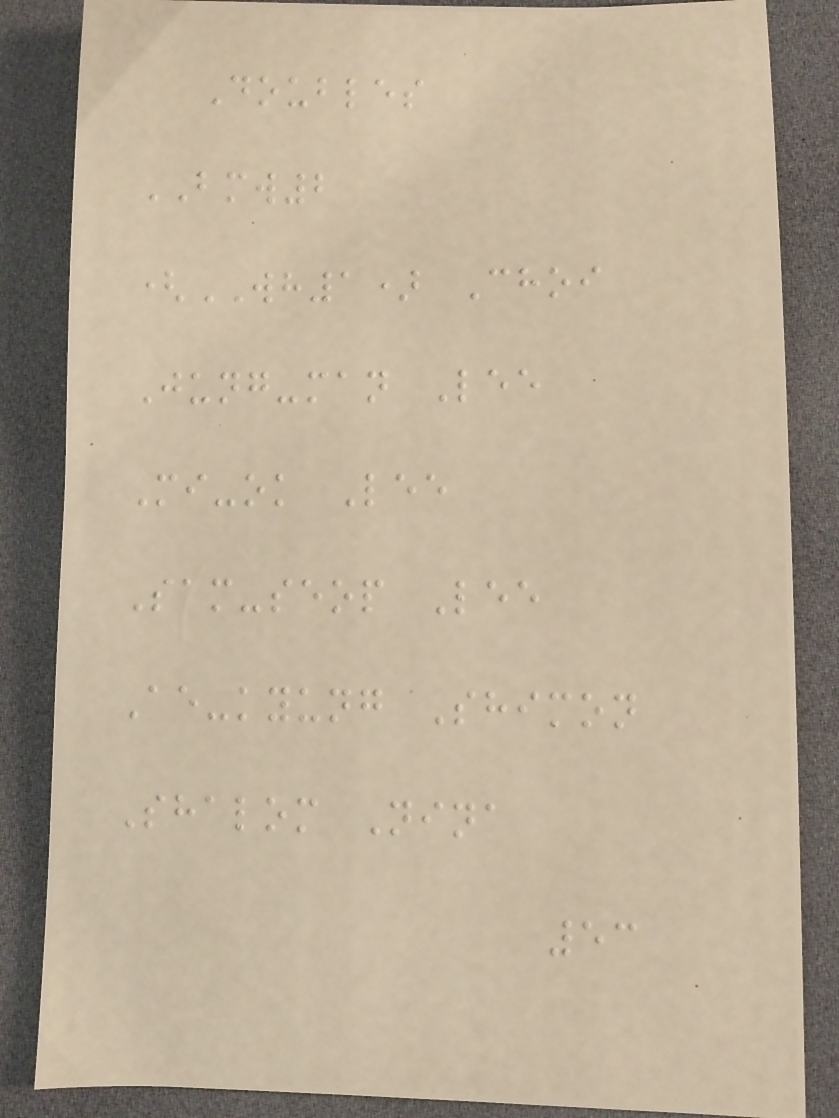Doubles
BMW2
(WH1) Choi
Jung-man Lee
Mi-ok Lee
Sam-seop Lee
Ae-kyung Shimon
Shalom Nina
53
